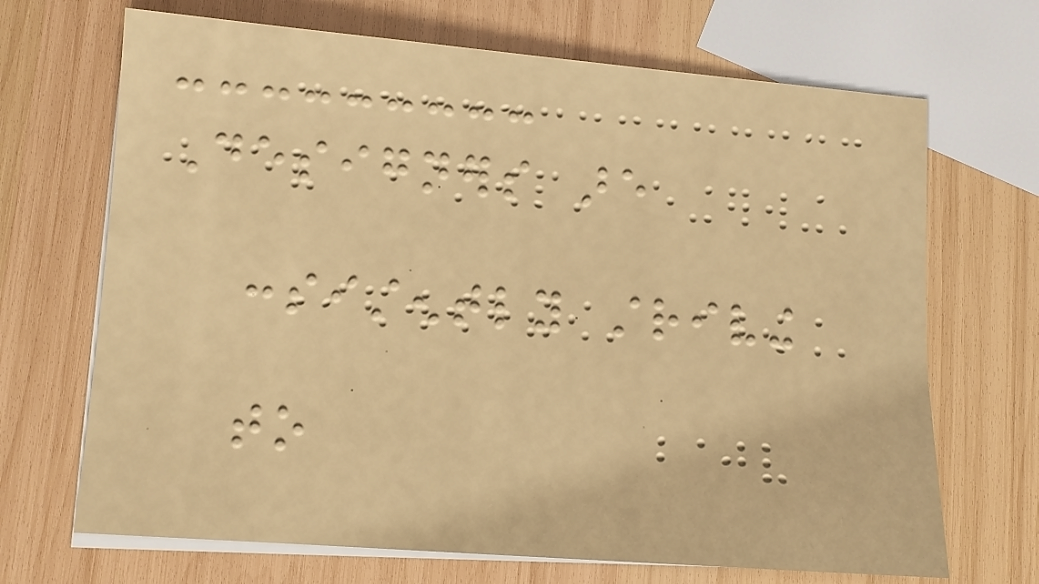Designers are
consistently striving
to
